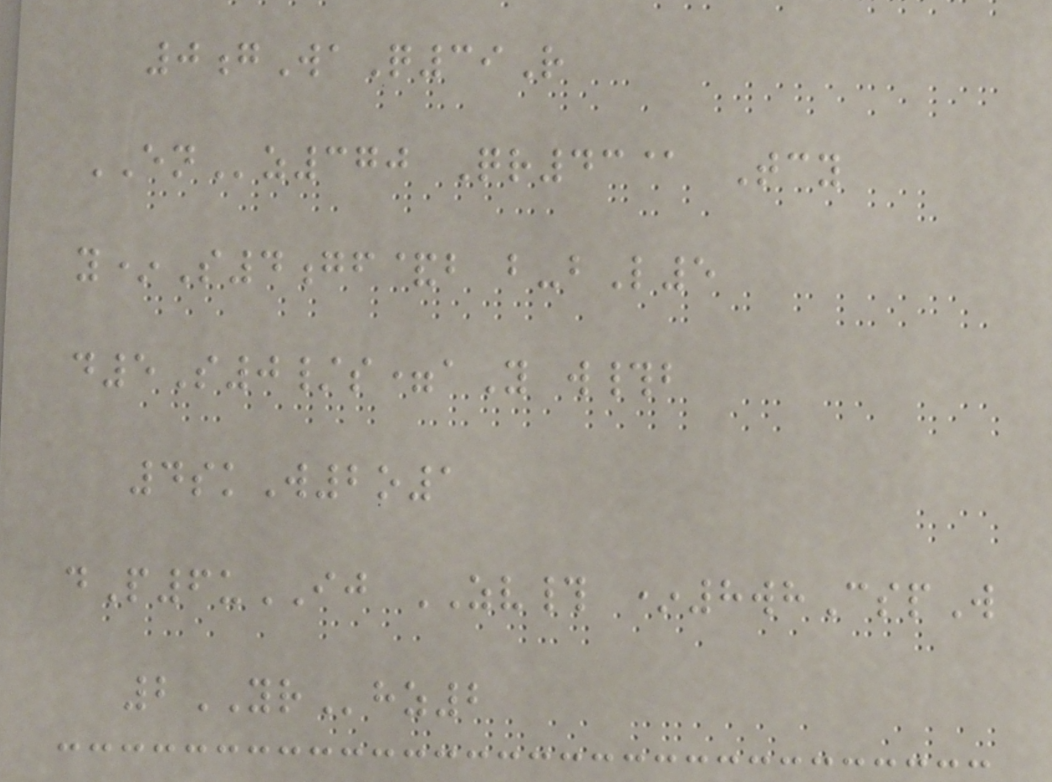0gWaQ39R
ENz370 Qr43@ Tcy
y*S4gf&b b-bL5
d5S0/s=aY w#b
4skW2o1
dP6uIJ ZV# *8whCspW
2YRhz2
